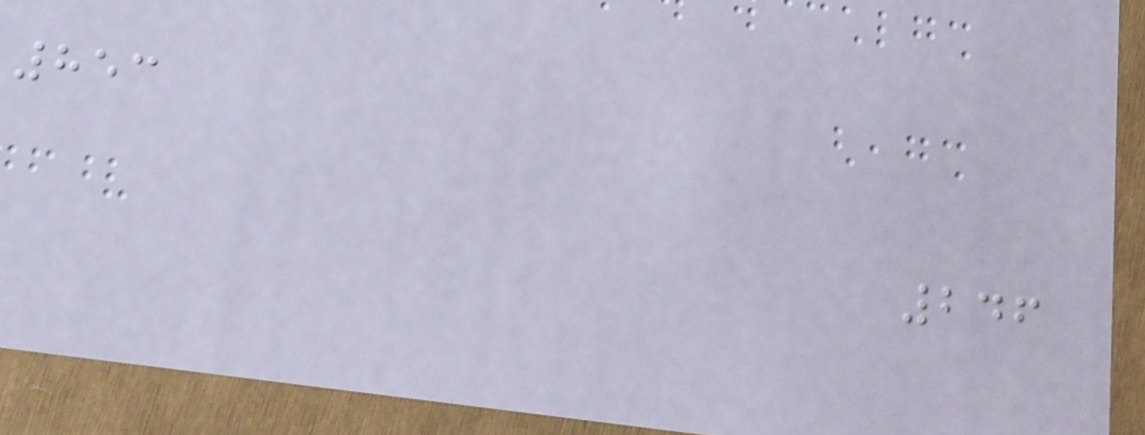853
246
